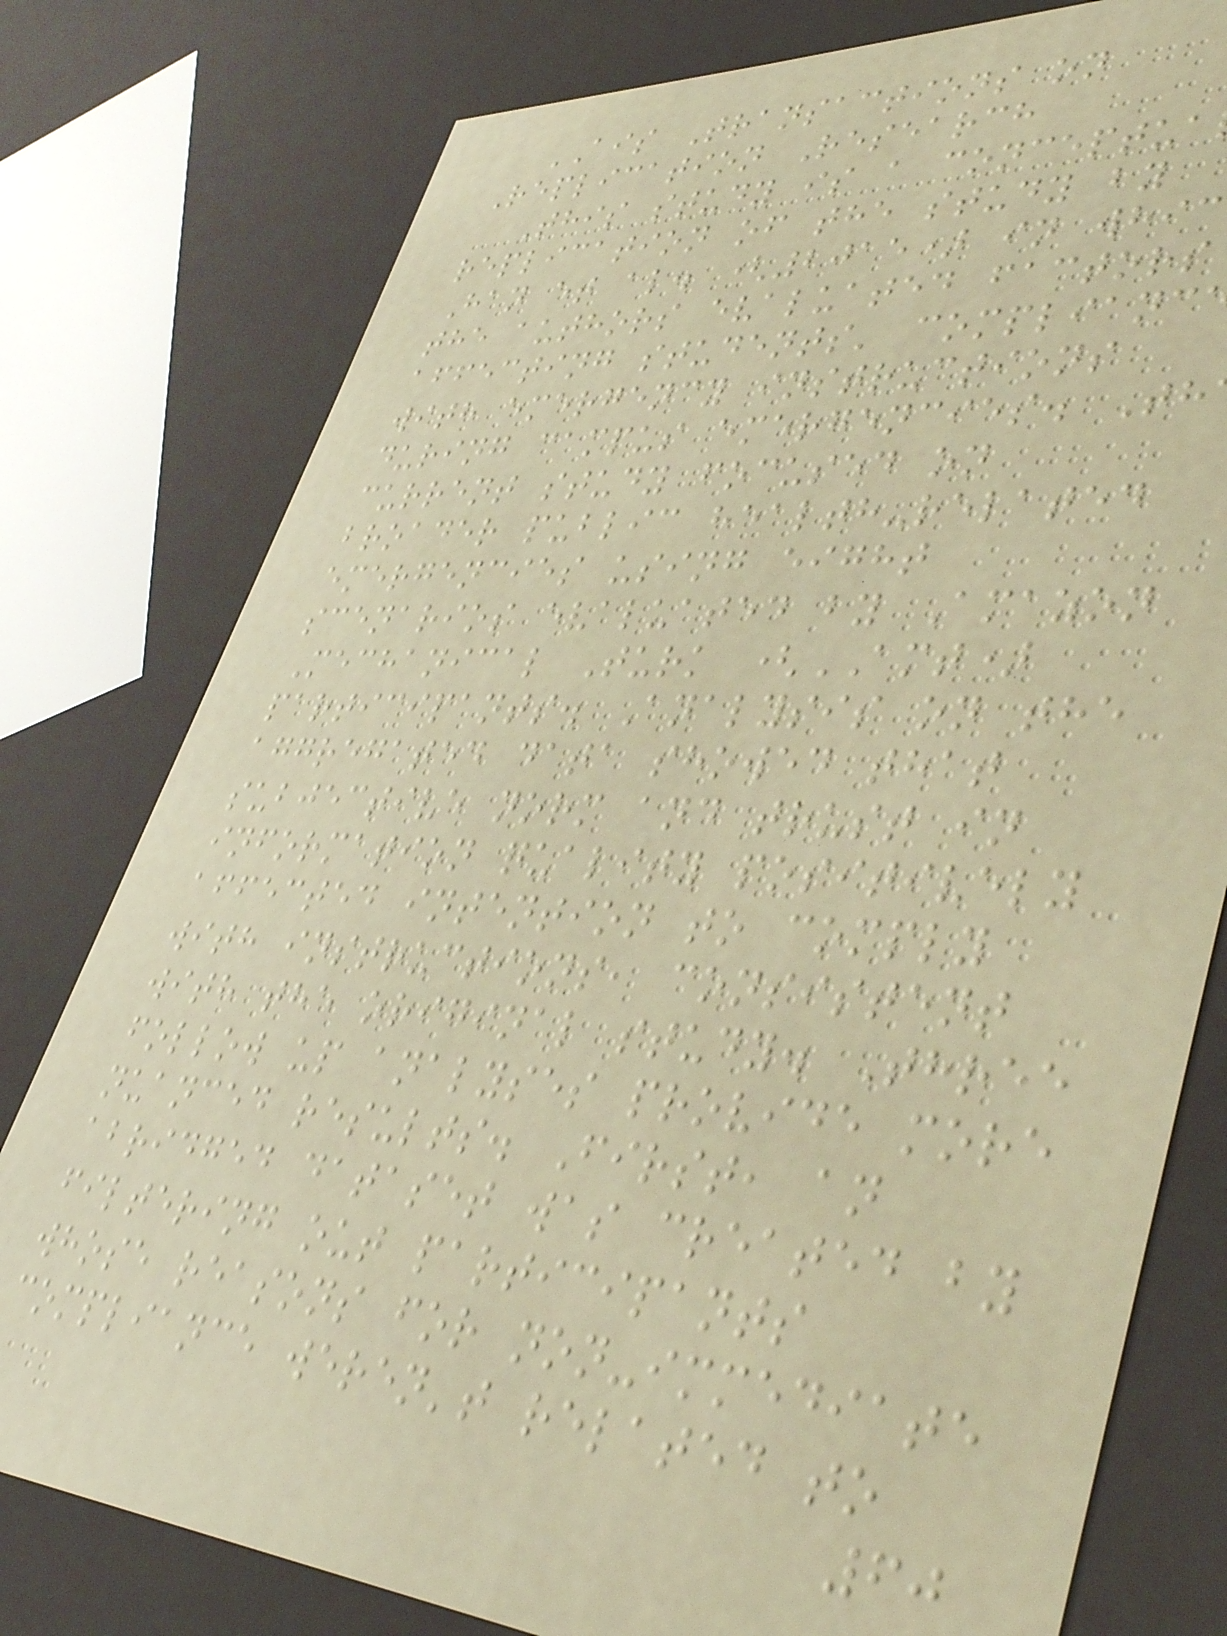AIS Transactions on
Replication Research
This study is a conceptua
replication of the study by
Han et al. (2015) in whic
the authors evaluated factors
affecting students' complianc
with emergency instructions
during campus emergencies. Th
current study focused on
broader public health-related
emergencies using eight
scenarios evaluated by Amazon
Mechanical Turk (AMT)
participants. Analysis on the
aggregated data showed that
subjective norm and trust in
information quality positively
affected intention to comply
with instructions, consistent
with the original study. Three
follow up analyses provide more
nuanced results. First, an
abridged dataset was created by
filtering out participants
whose reasons for non-immediate
compliance weren't related to
60
